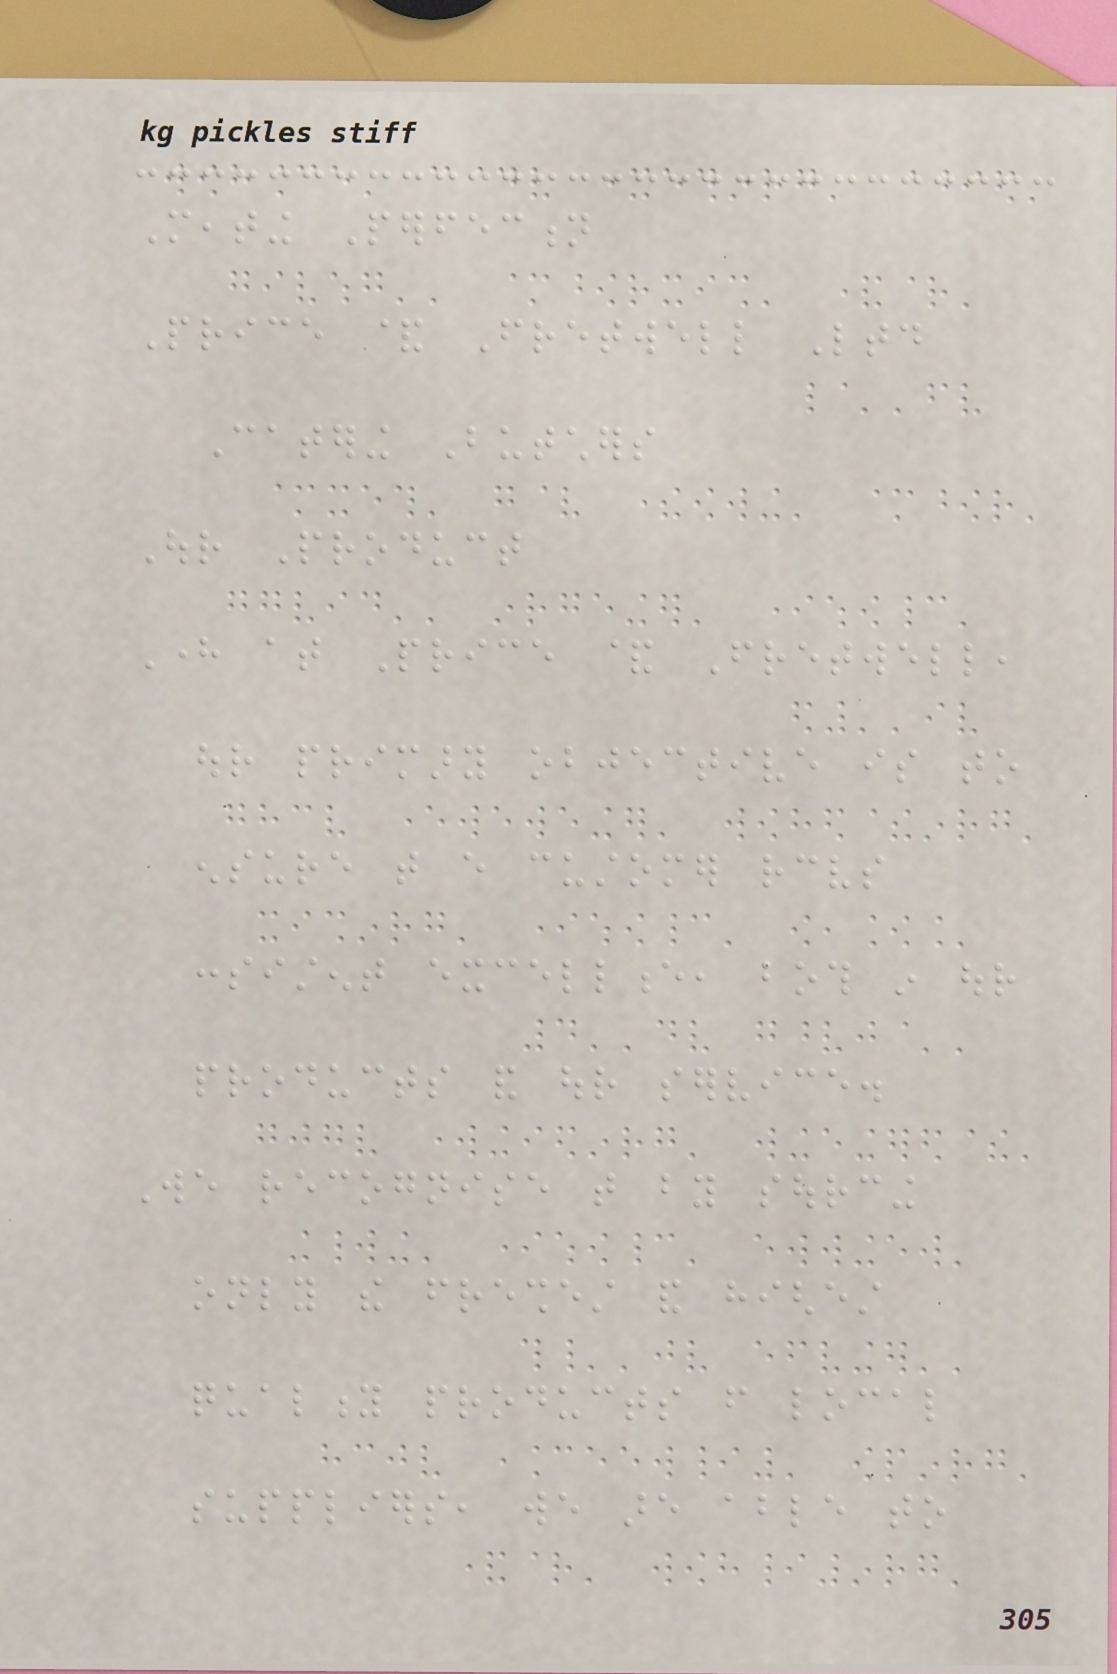Meating Perfection
Price & Fretwell Ltd
Catering Butchers
Our Product
Here at Price & Fretwell,
our primary objective is to
ensure that every customer receives
consistent excellence, both in our
products and our service.
We recognise that by sourcing
only the freshest and highest
quality products from local
suppliers, we are able to
